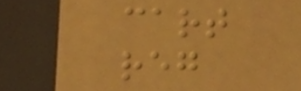cart
reg
